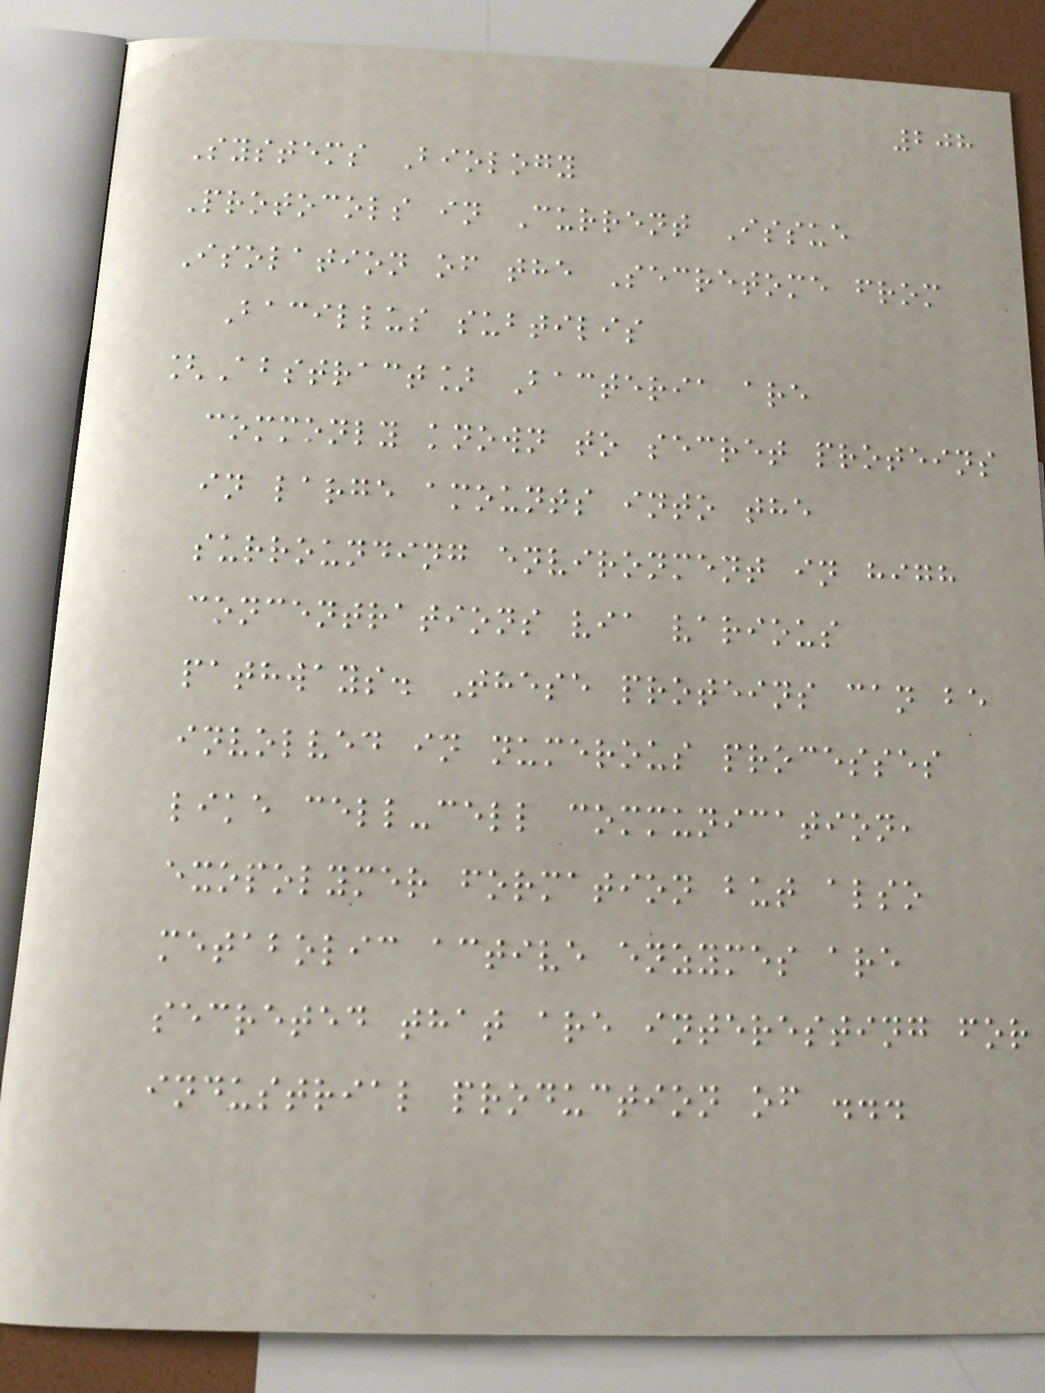208
Systems Biology
Protocols in Current Issue
Isolation of the Secretome from
Bacillus subtilis
[Abstract] Bacteria are
commonly known to secret proteins
in large amounts into the
surrounding environment in high
concentrations via various
pathways. These proteins can be
involved in numerous processes
like cell-cell communication,
exopolymer formation but also
metabolic active enzymes are
secreted that are interesting for
industrial production of ...
